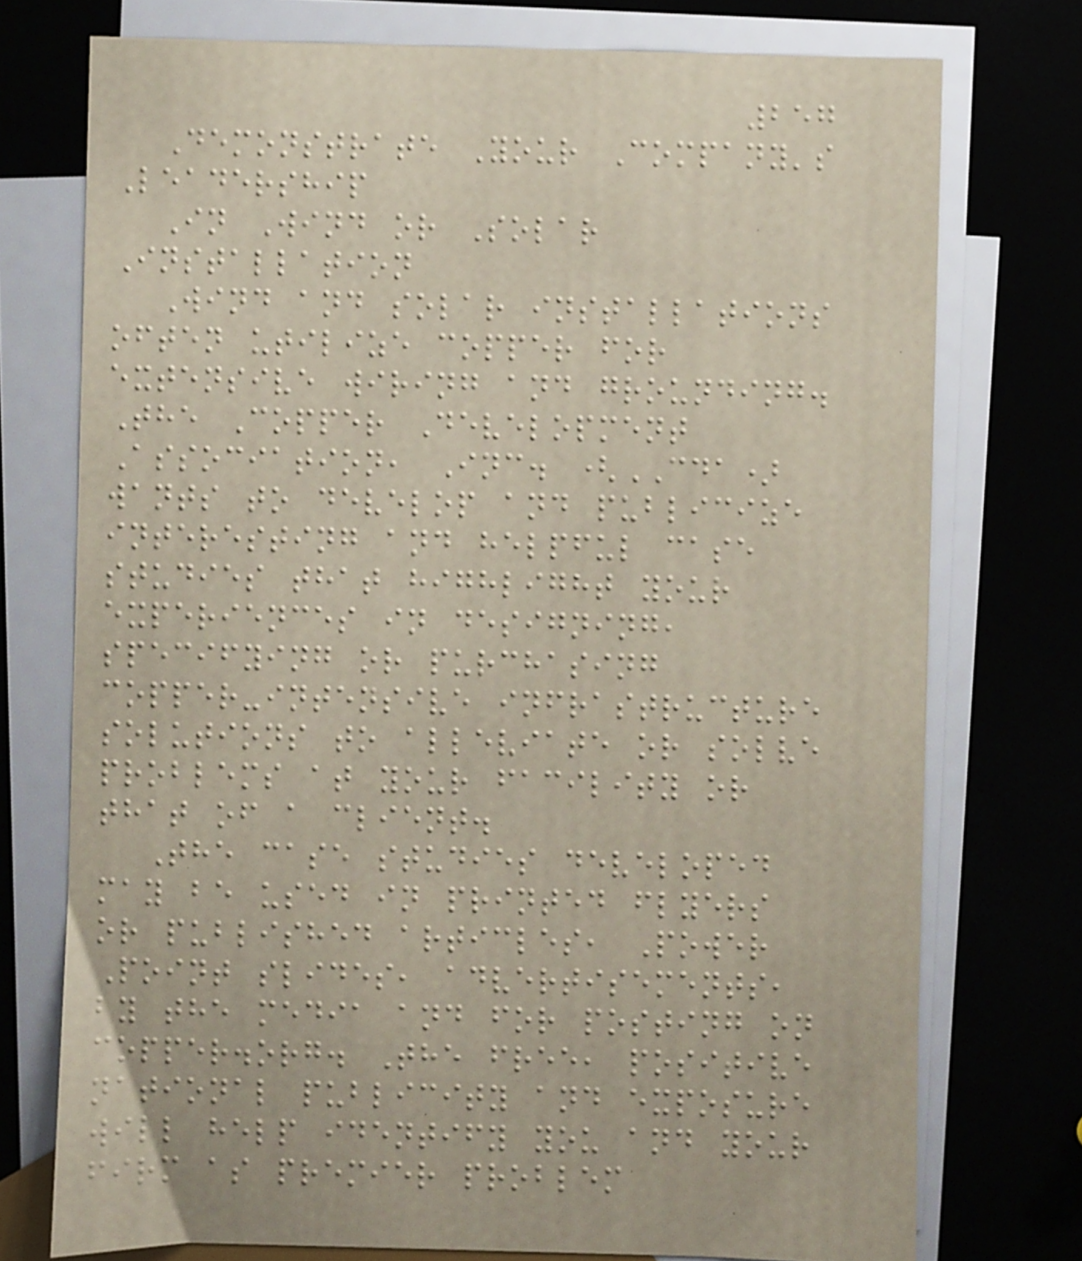257
Demonstrate Your Company's
Leadership
In Wind or Solar
Installation
Wind and solar installations
often utilize copper for
extensive wiring and grounding.
The Copper Development
Association, Inc. (CDA)
wants to develop and publicize
interesting and helpful case
studies that highlight your
experiences in designing,
specifying or purchasing
copper-intensive infrastructure
solutions to alleviate or solve
problems at your facility or
that of a client.
The case studies developed
may be used in printed flyers
or published articles, Power
Point slides, advertisements,
by the media and for posting on
copper.org. The free, positive
national publicity and exposure
will help identify you and your
firm as premier problem
